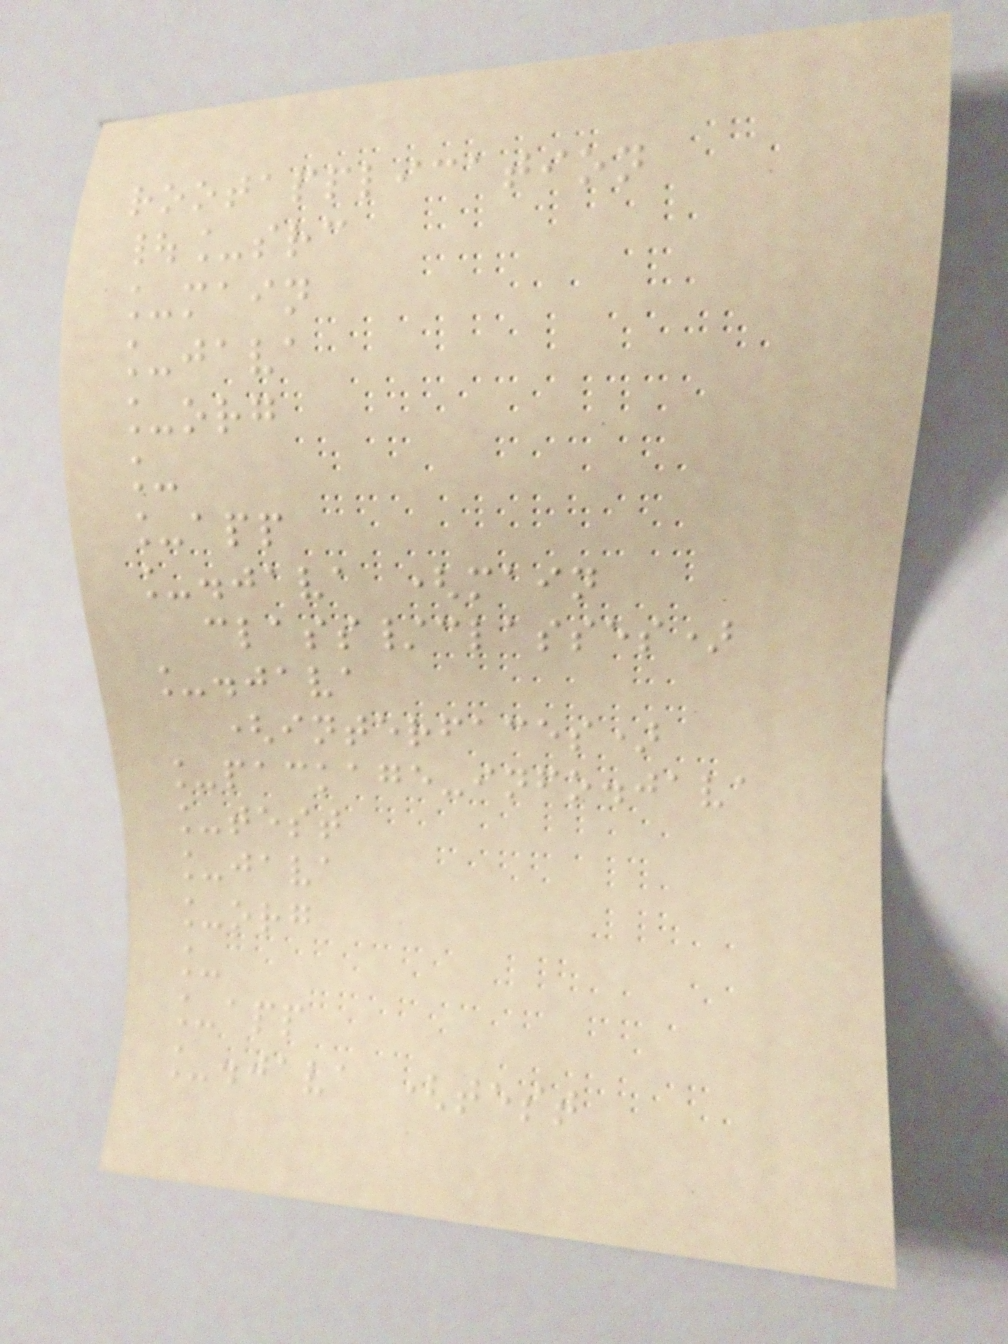rootapplication
|_src
_main
_java
_org
_
_app
_.java (main
class/classes)
_.java
(interfaces)
_package-info.java
_test
_java
_org
_
_app
_.java (test
